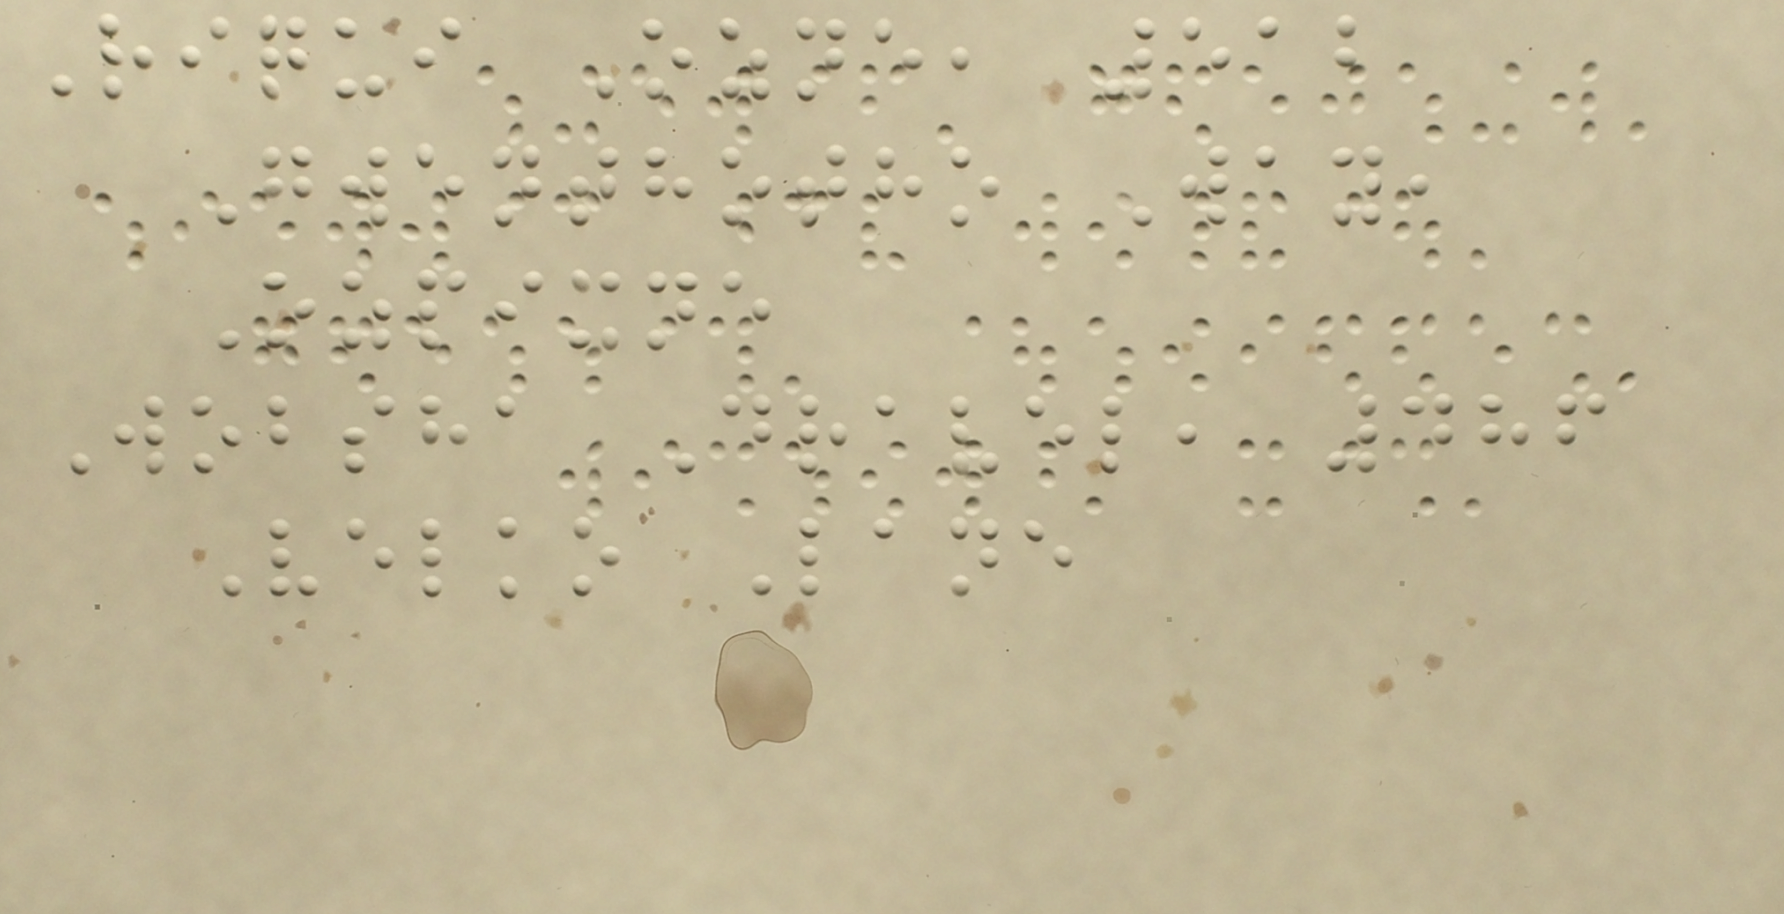Riqui Ozne, 512
Gwenthotho Way,
Ozpixne
Wobsha Dravel, 486
Velko Lane
